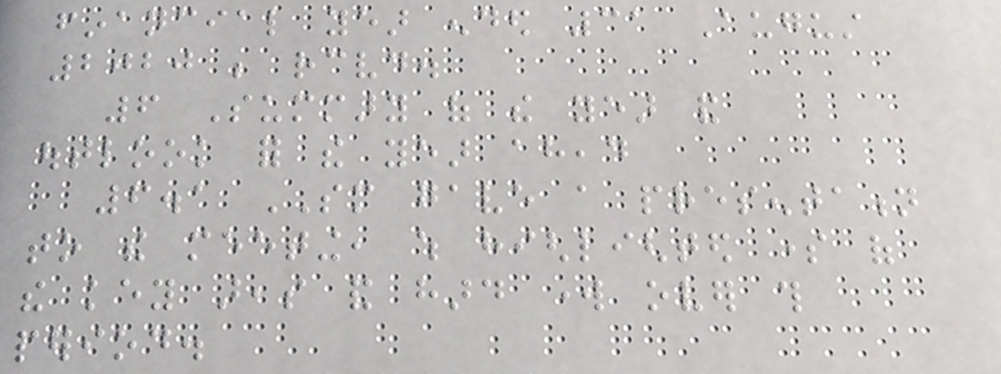financial year ended 31 August
2020 be received.
6 Summary of the year and
outlook for the year ahead
6.1 SM gave a presentation
to the meeting, which highlighted some of
the key areas and hard work over this
period.
